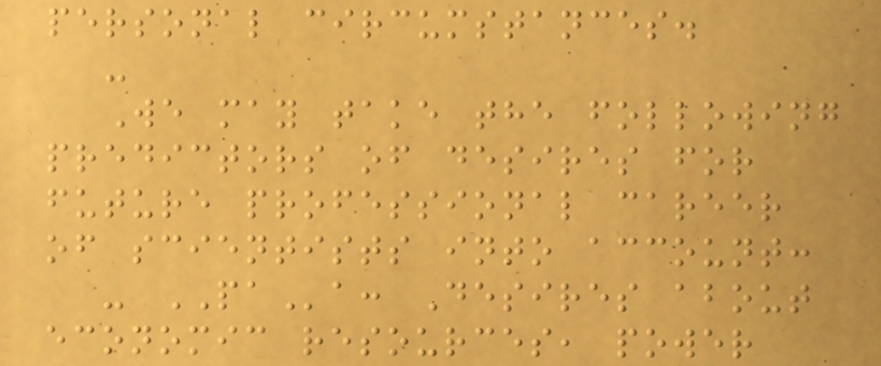personal circumstances.
-
We may take the following
predictors of desires for
future professional career
of scientists into account:
- PAa: Desires about
economic resources, power
